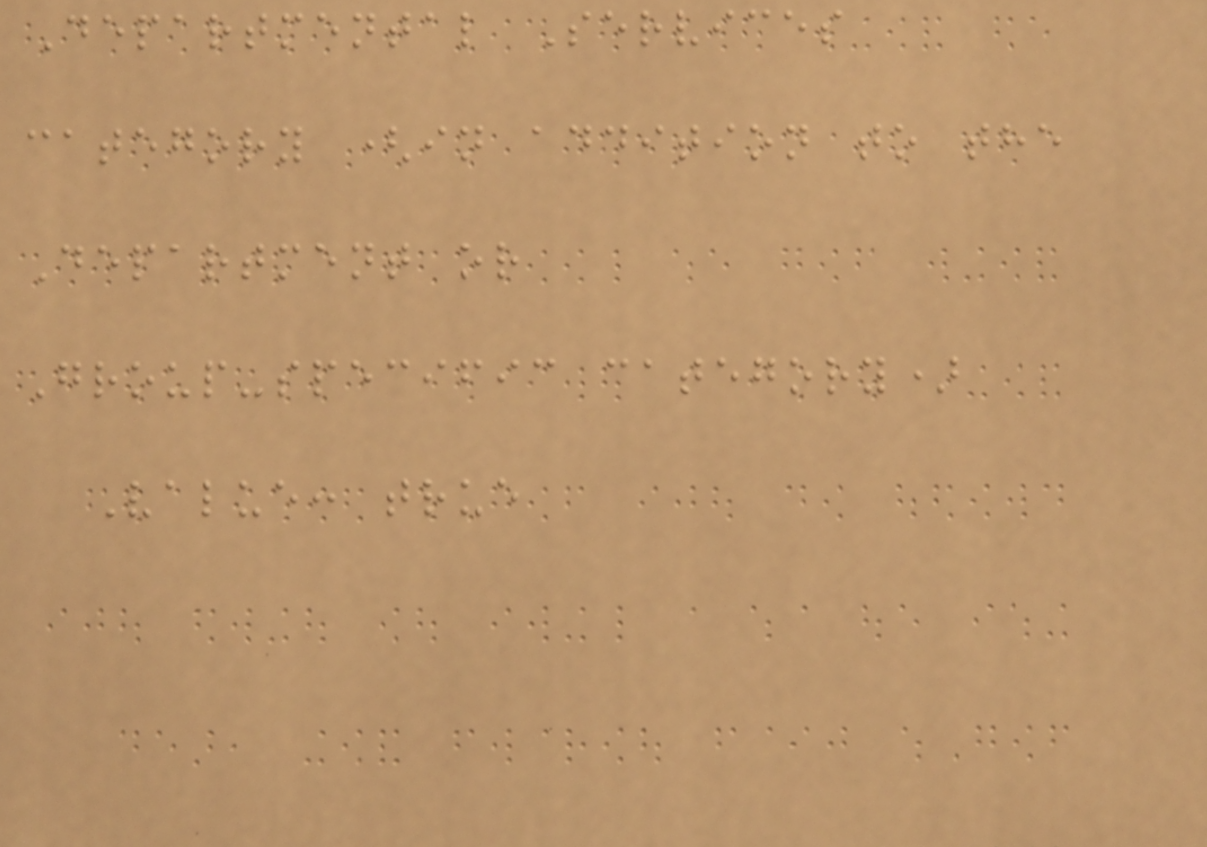Departmental Services
category (in addition to the
Department or
Group-specific category)
Value: true
